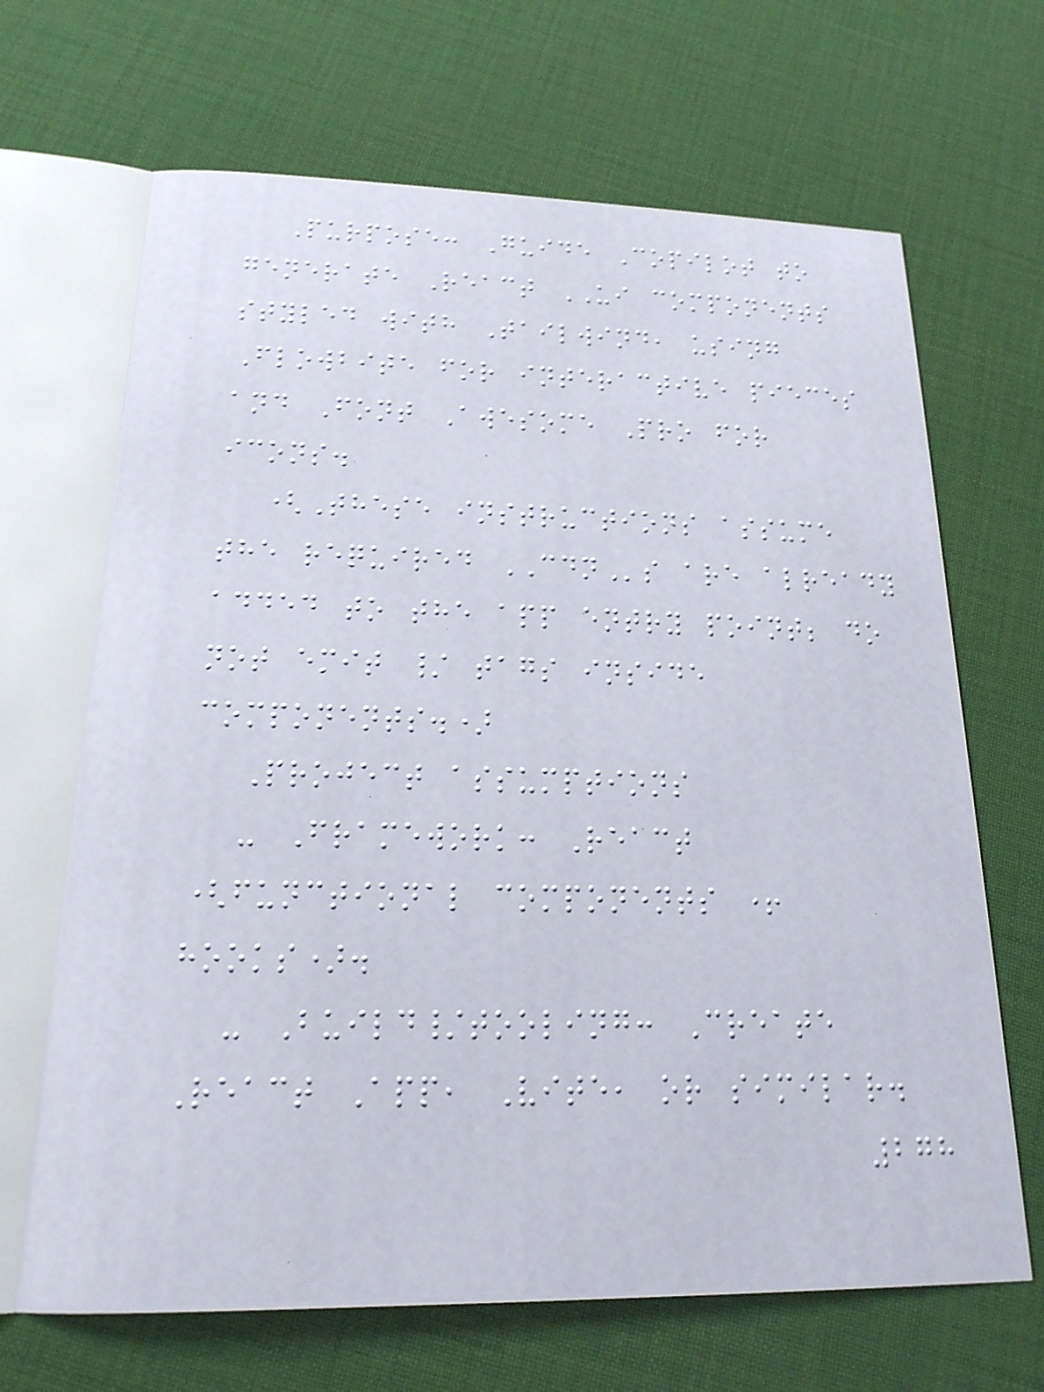Purpose: Guide Copilot to
generate React UI components
styled with Tailwind, using
Flowbite for interactive pieces
and Font Awesome Pro for
icons.
(These instructions assume
the required CDNs are already
added to the app entry point; do
not emit / tags inside
components.)
Project assumptions
- Framework: React
(functional components +
hooks).
- Build/tooling: Create
React App, Vite, or similar.
278
